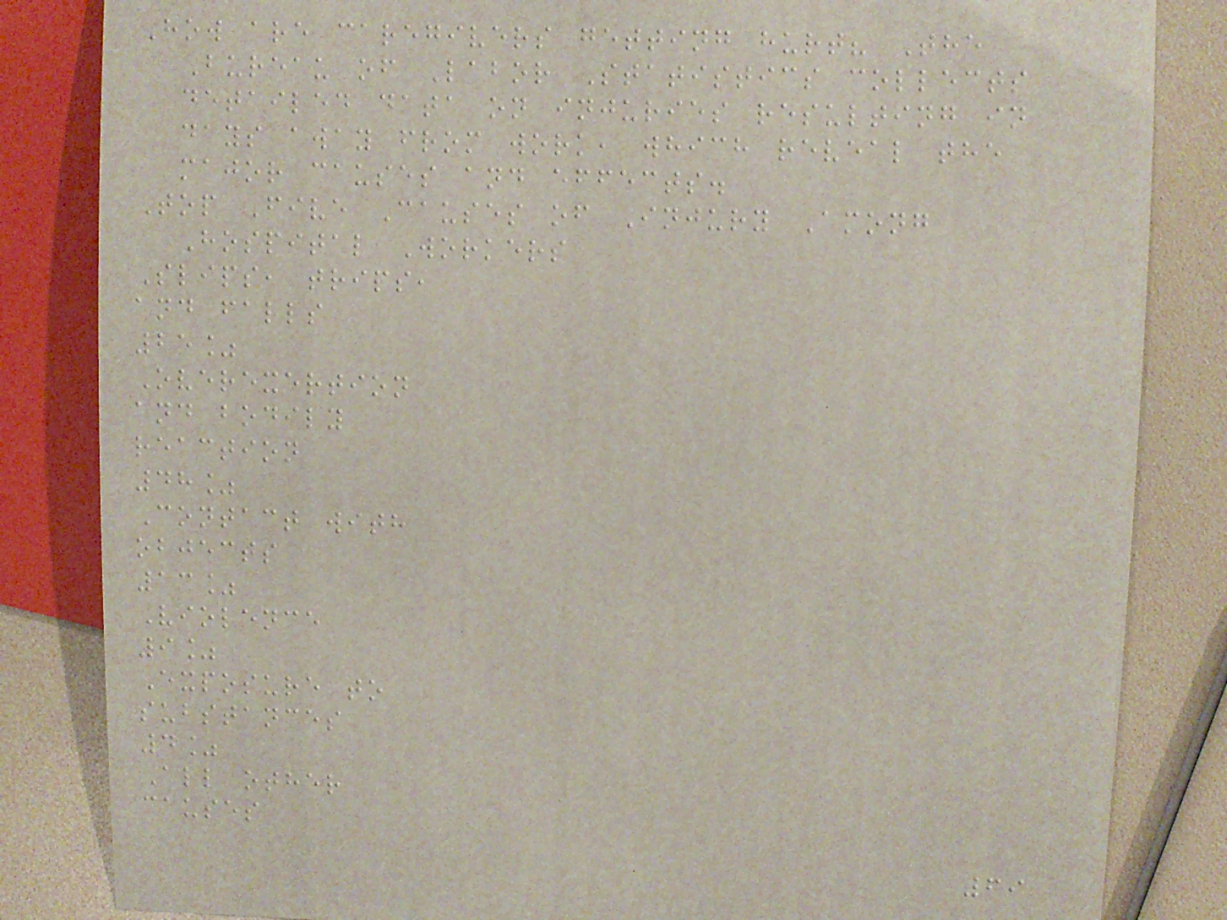How are caregivers getting hurt? The
Bureau of Labor Statistics collects
detailed data on injuries resulting in
days away from work, which reveal the
major causes and effects.
Top Five Causes of Injury Among
Hospital Workers
Slips, trips,
and falls
25%
Overexertion
and bodily
reaction
48%
Contact with
objects
13%
Violence
9%
Exposure to
substances
4%
All other
causes
69
